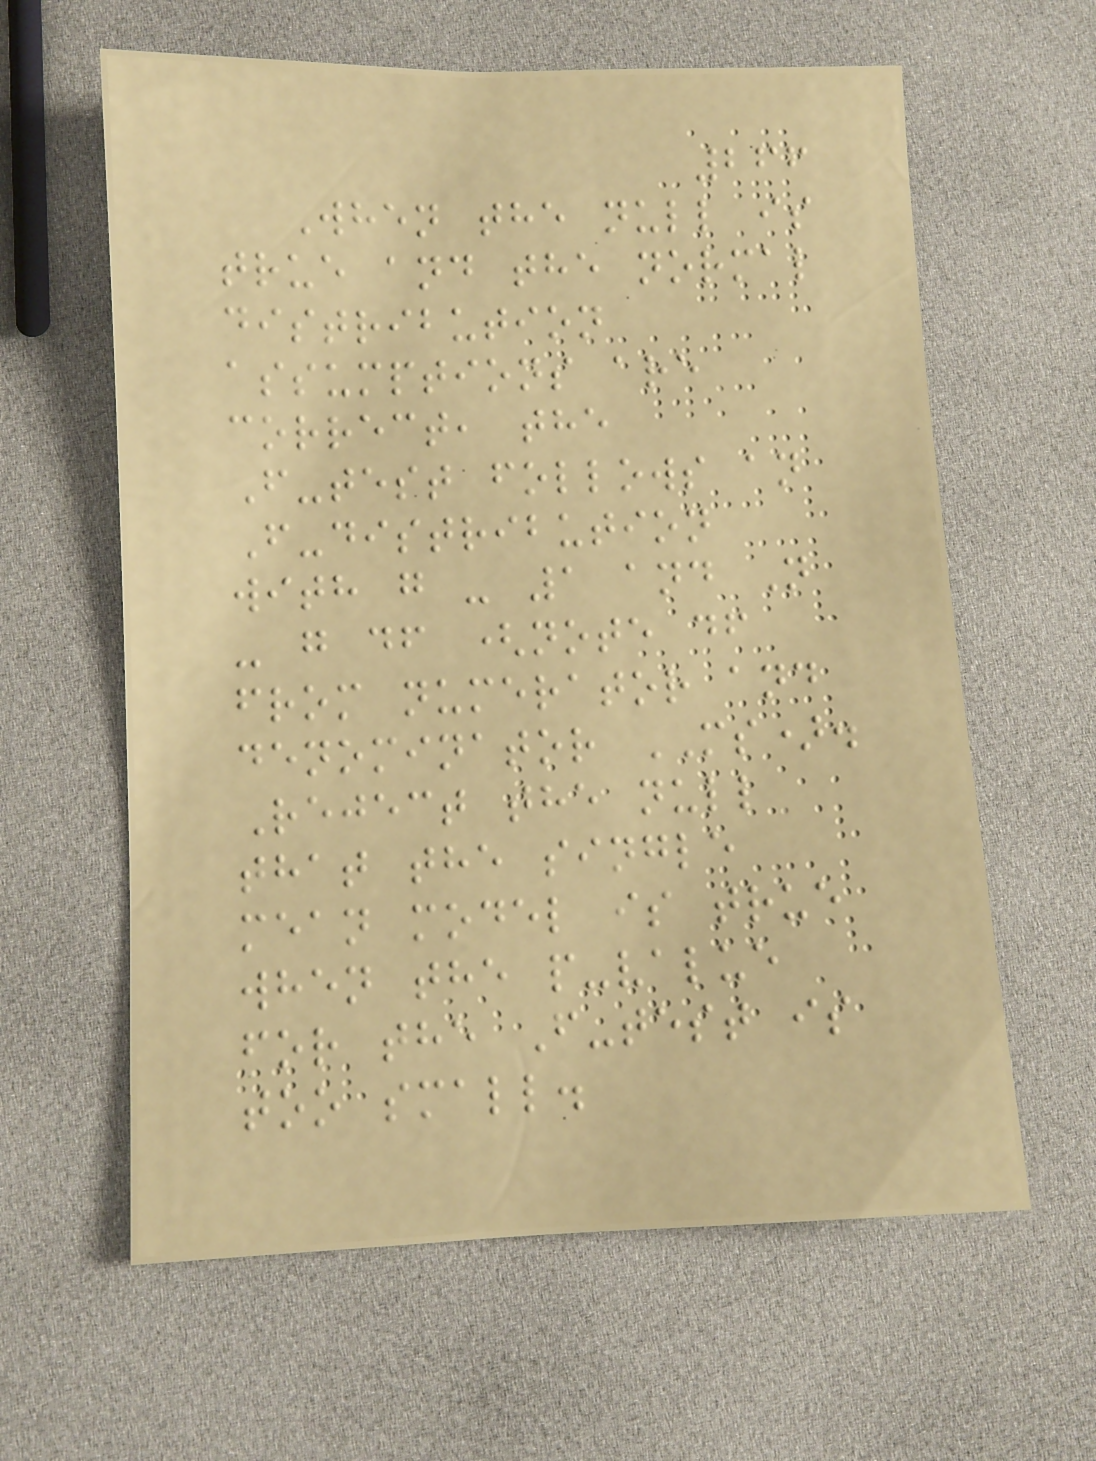266
When the null is
true and the normal
distribution
assumptions are
correct, the
F-test follows an
F-distribution
with g - 1 and N
- g df (note df
from numerator and
denominator MS).
Reject the null
that the single
mean model is true
when the p-value
for the F-test is
too small.
